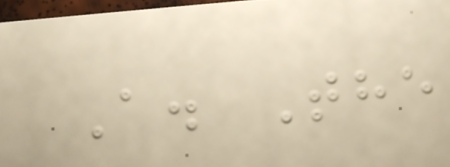A. The
